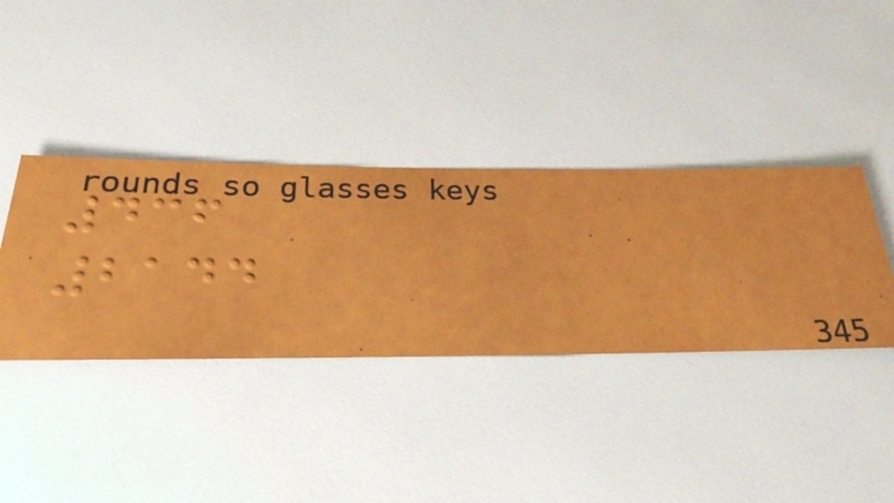436
2144
